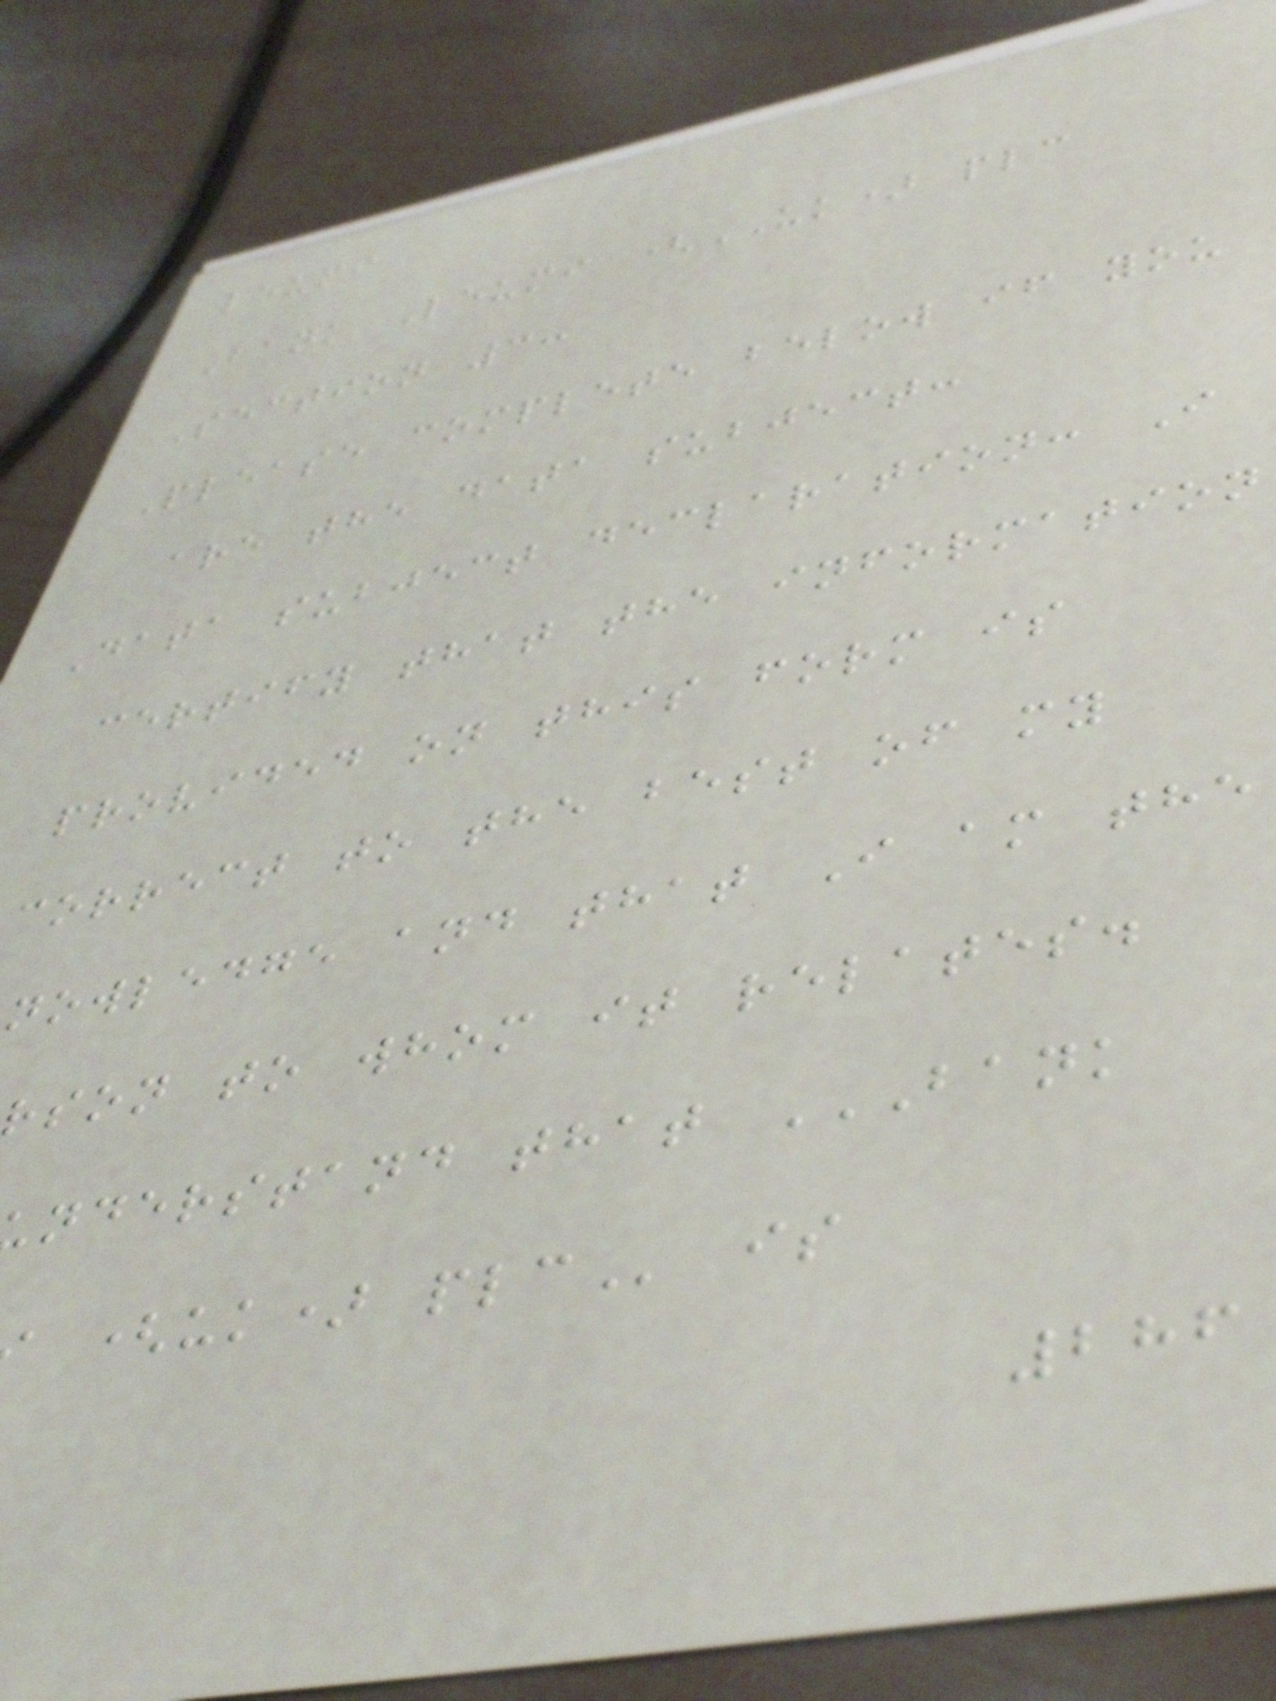leumi
Bank Leumi (UK) plc
Section 3:
Please complete below if you
are the data subject:
Data subject declaration: I
certify that the information
provided on this form is
correct to the best of my
nowledge and that I am the
rson to whom it relates.
(uk)
286
